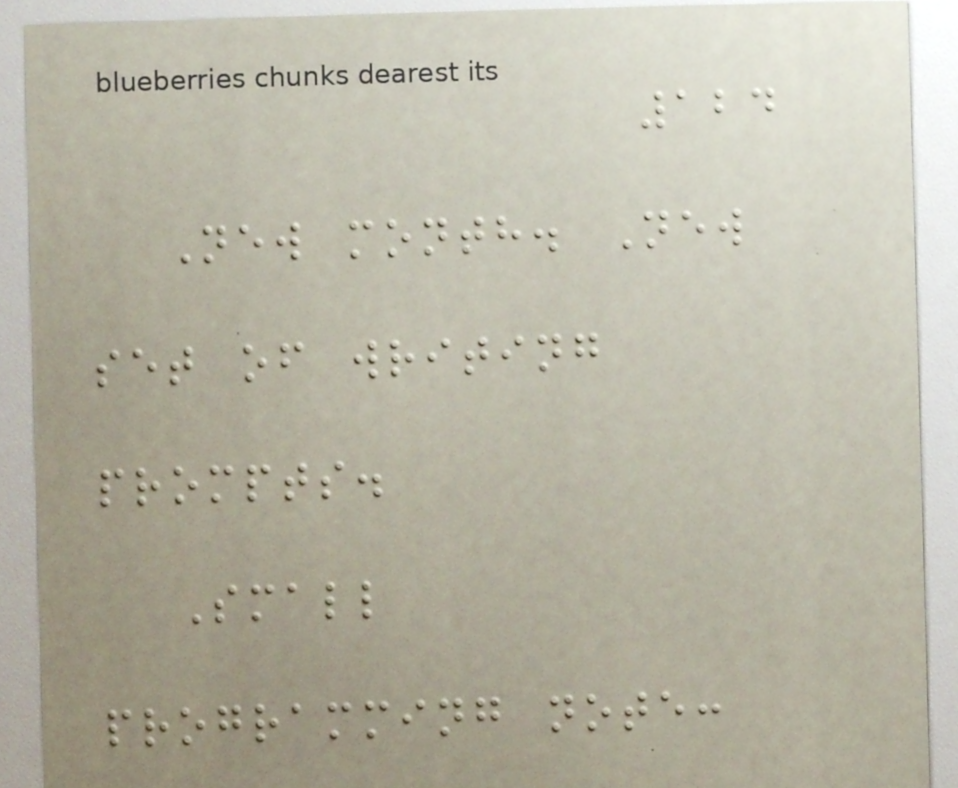124
New month. New
set of writing
prompts.
Small
programming note:
